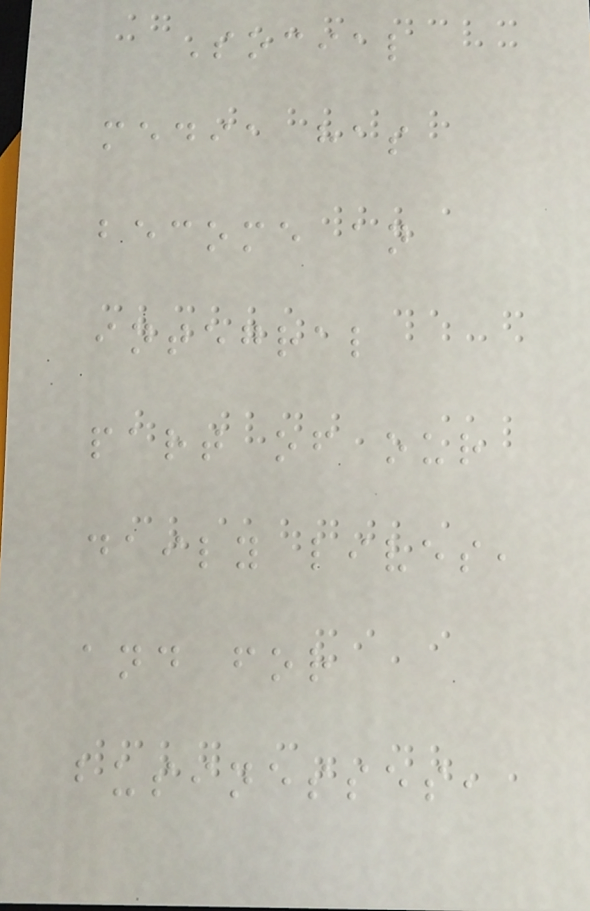Social
media has
become an
integral
part of our
daily lives,
and for
businesses,
